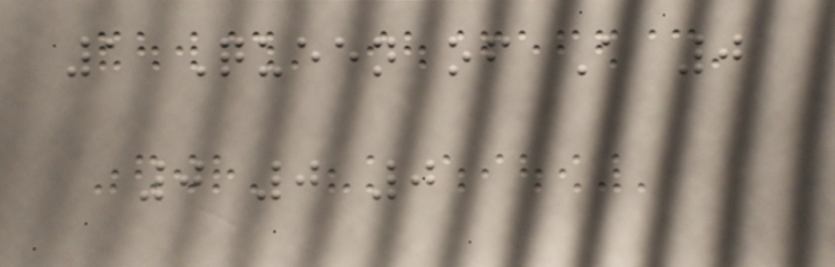1 Queen of A 0
0 0 0
